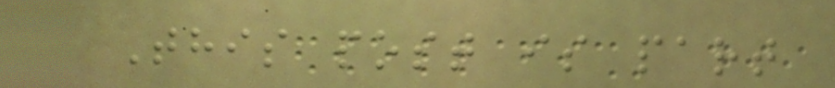This post is part
